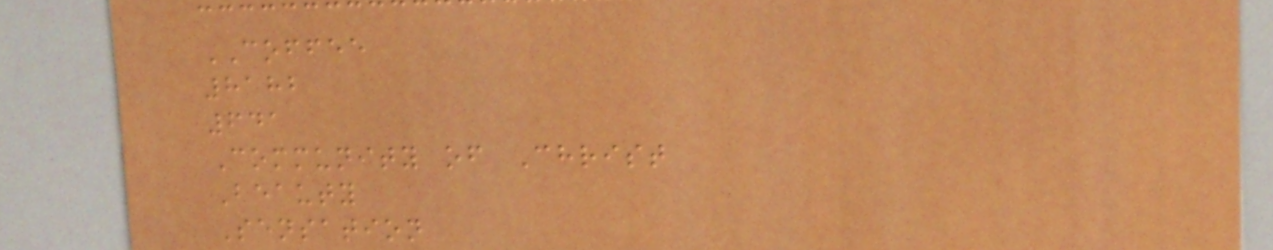COFFEE
8182
641
Community of Christ
Beauty
Sensation
